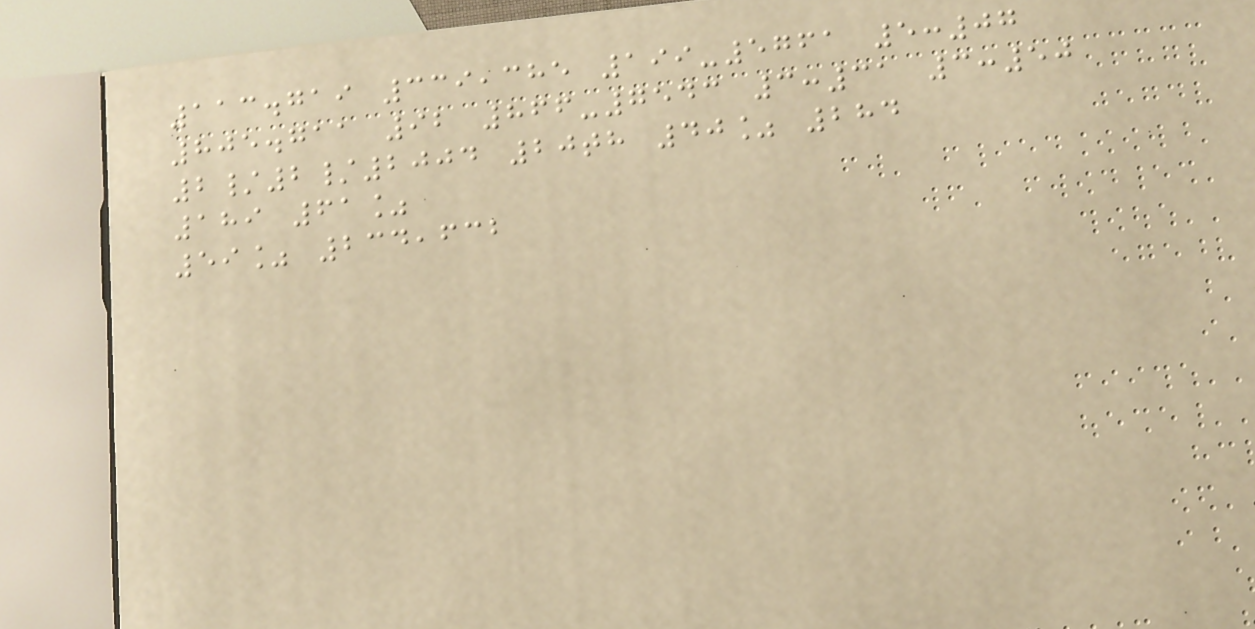113.719 339,385 199-5761 5:07
805.711 92 866-7543 3:31 3:50
2/2/2004 20th 40% 284
189 61%
59% 234,632
